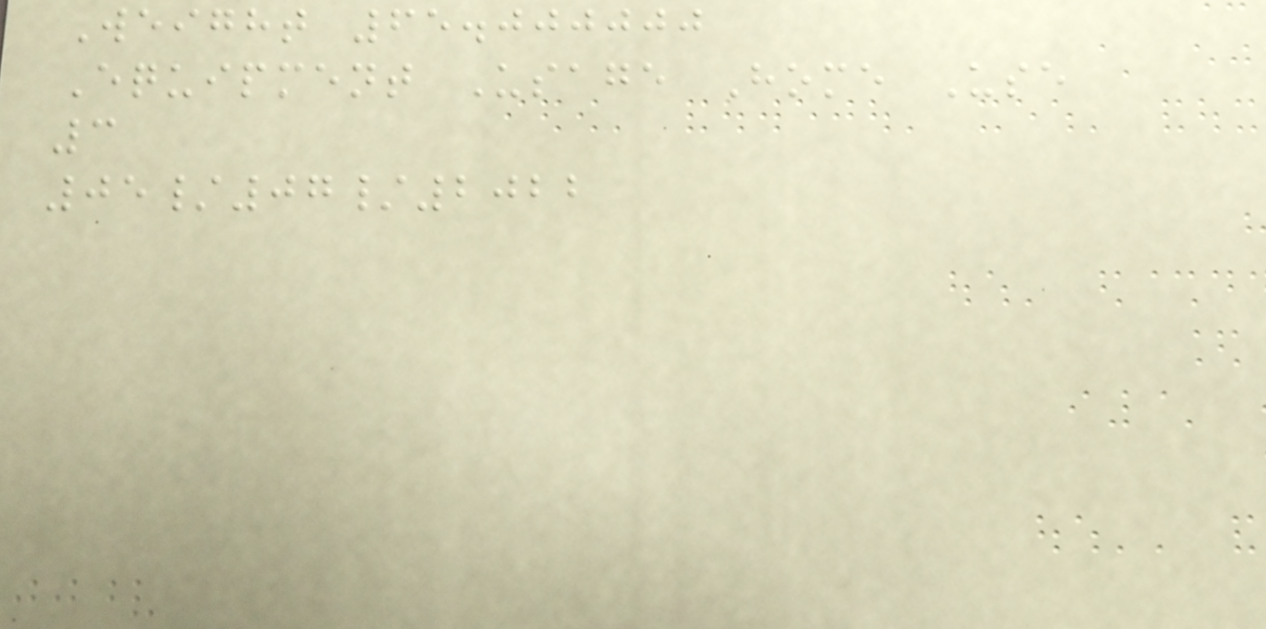Weight 65.000000
Equipment Usage Home Use
3
05/07/2022
